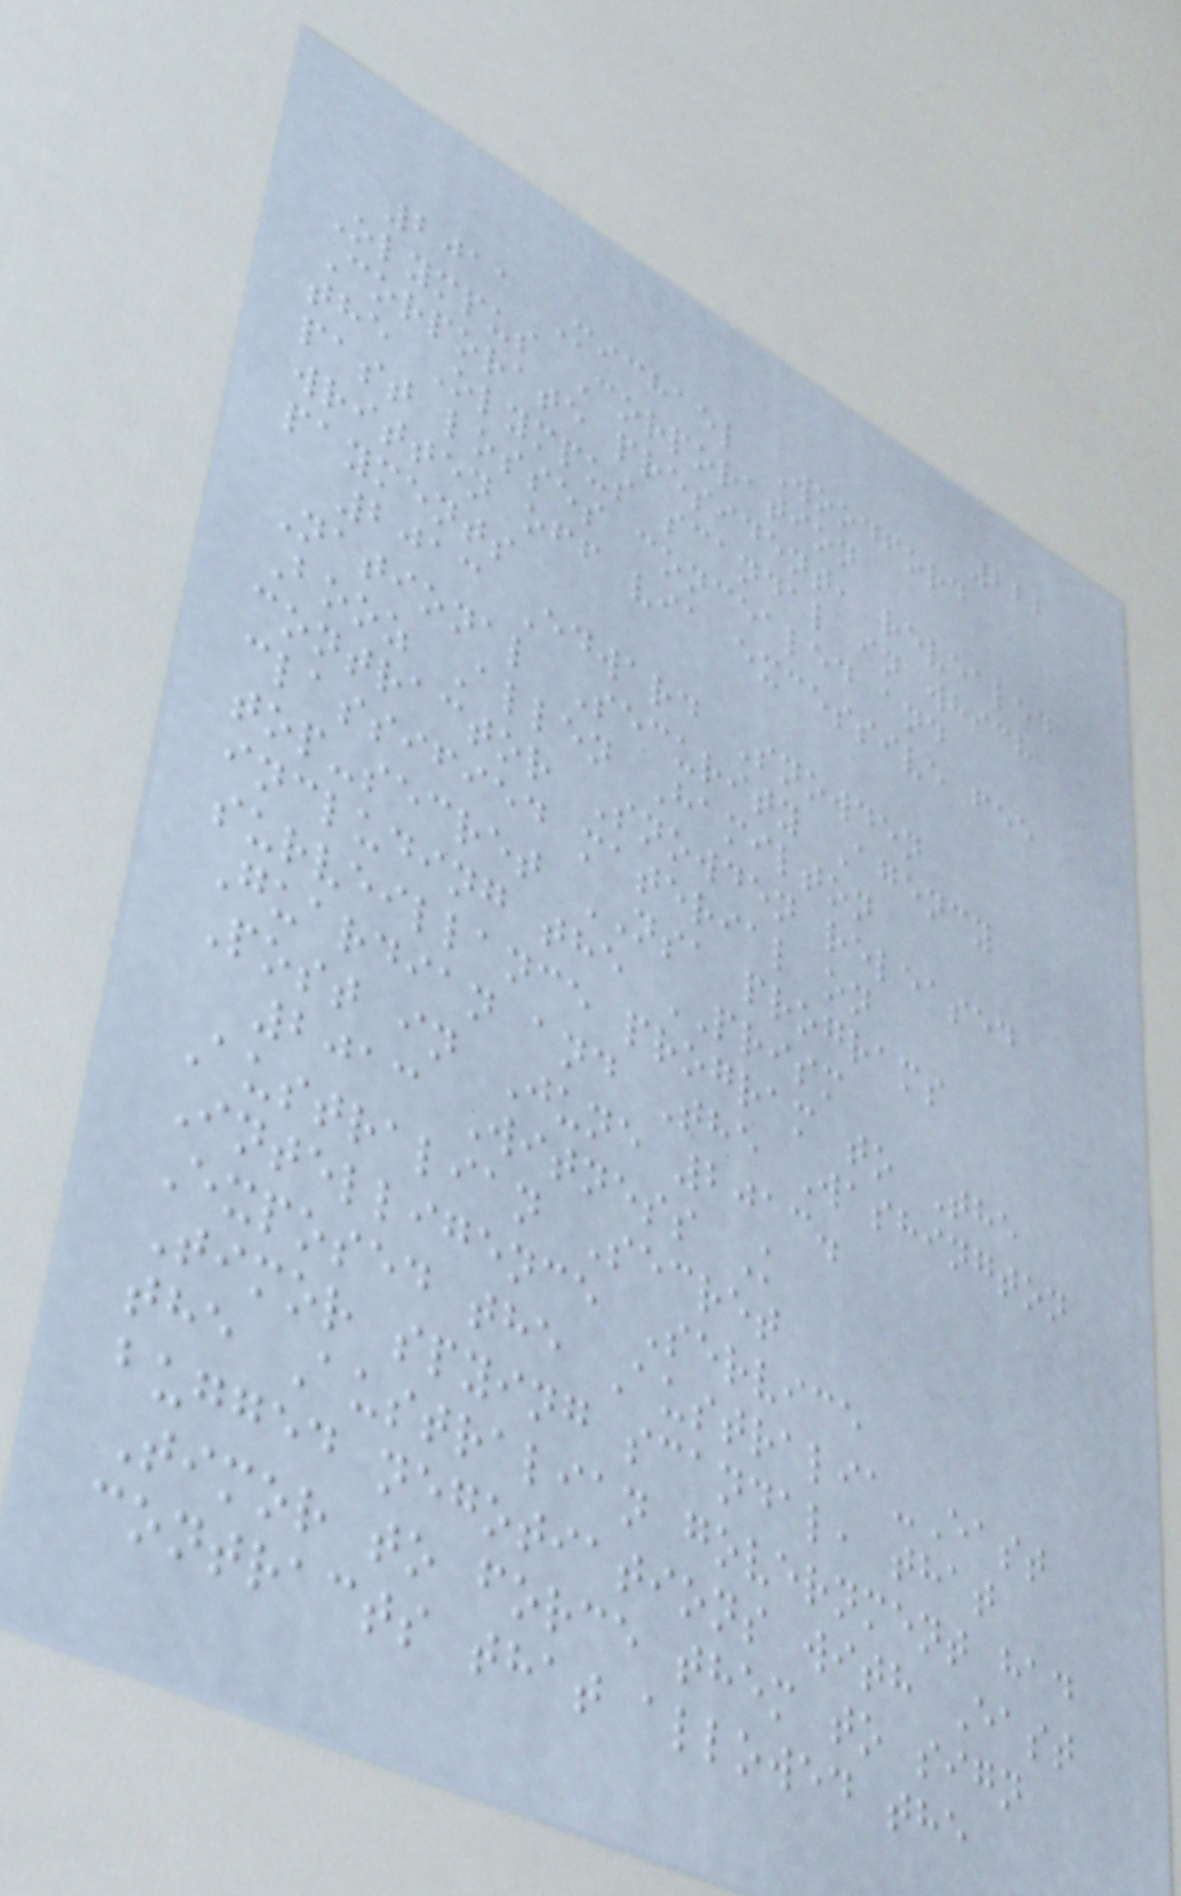222
2011 Michael Woodford
Olympus Corporation
Corporate president, revealed
the Olympus scandal in which
past losses concealed and
written off via excessive fee
payments
2013 Edward Snowden
National Security Agency
Booz Allen Hamilton
contractor Snowden released
classified material on
top-secret NSA programs
including the PRISM
surveillance program to The
Guardian and The Washington
Post in June 2013.
2013 Witness K
Australian Secret
Intelligence Service
Exposed the Australia-East
Timor spying scandal, that
the Australian government had
bugged negotiations with East
Timor to force them to sign
contracts that allowed the
